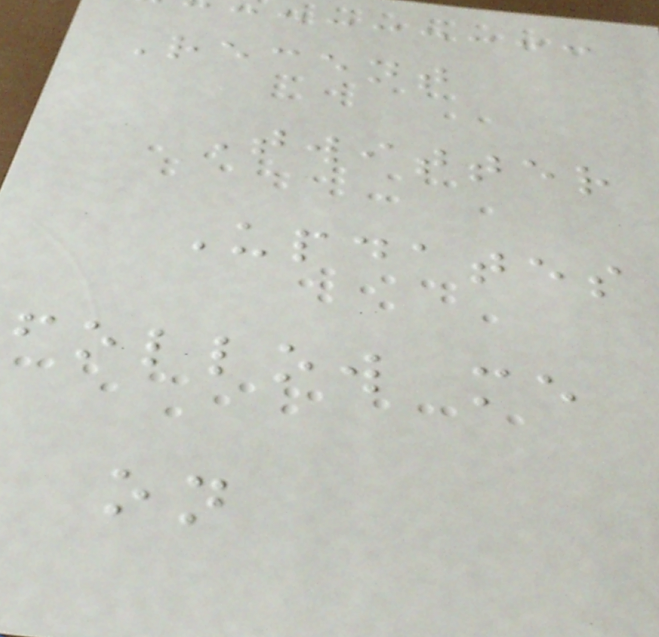Recent
Twitter
Updates
follow me
on
